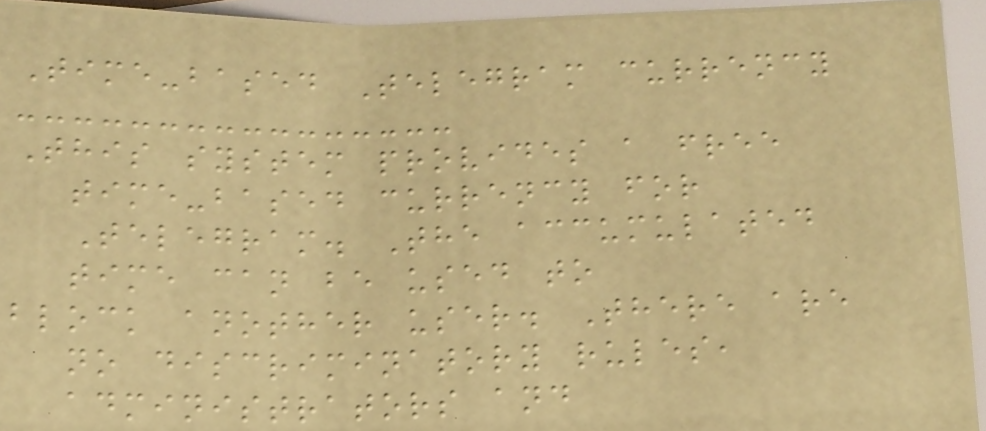Time-based Telegram currency
This system provides a free
time-based currency for
Telegram. The accumulated
time can be used to
block another user. There are
no discriminatory rules,
administrators and
